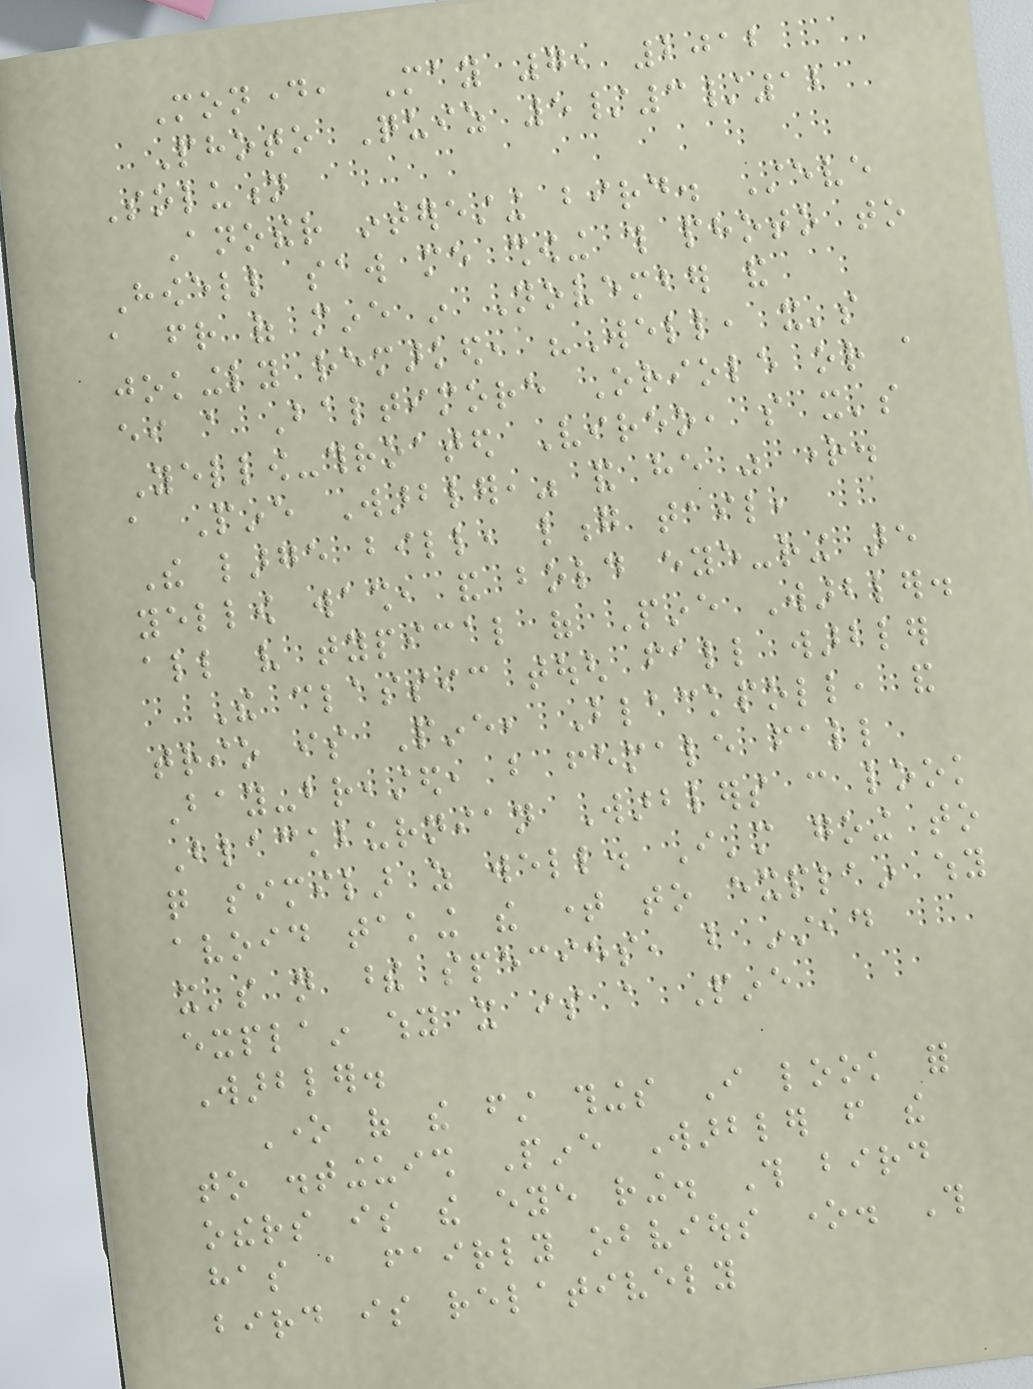Monday, May 7, 2012
Photo Quiz 5/3/12
Solution
Another interesting bird. Steve
Howell saw me showing this photo to
a friend of mine in November and
jokingly remarked, "Well, it's
either a Baltimore Oriole or a
Yellow-throated Vireo, so it's
a Pine Warbler," and he was right.
The large bill, long tail,
yellow wash, and bold eye-ring are
all very typical of Pine Warbler.
The classic tough fall warbler
trio is Pine, Blackpoll, and
Bay-breasted, but female fall
Blackburnian Warblers can look
quite similar as well. I'm going to
avoid taking the time to explain why
it's not these species, but instead
explain why it is a Pine
Warbler.
One of the first things I look for
to distinguish Pine Warbler from the
others is the eye ring. This bird
has a fairly obvious one. This
bird is relatively
